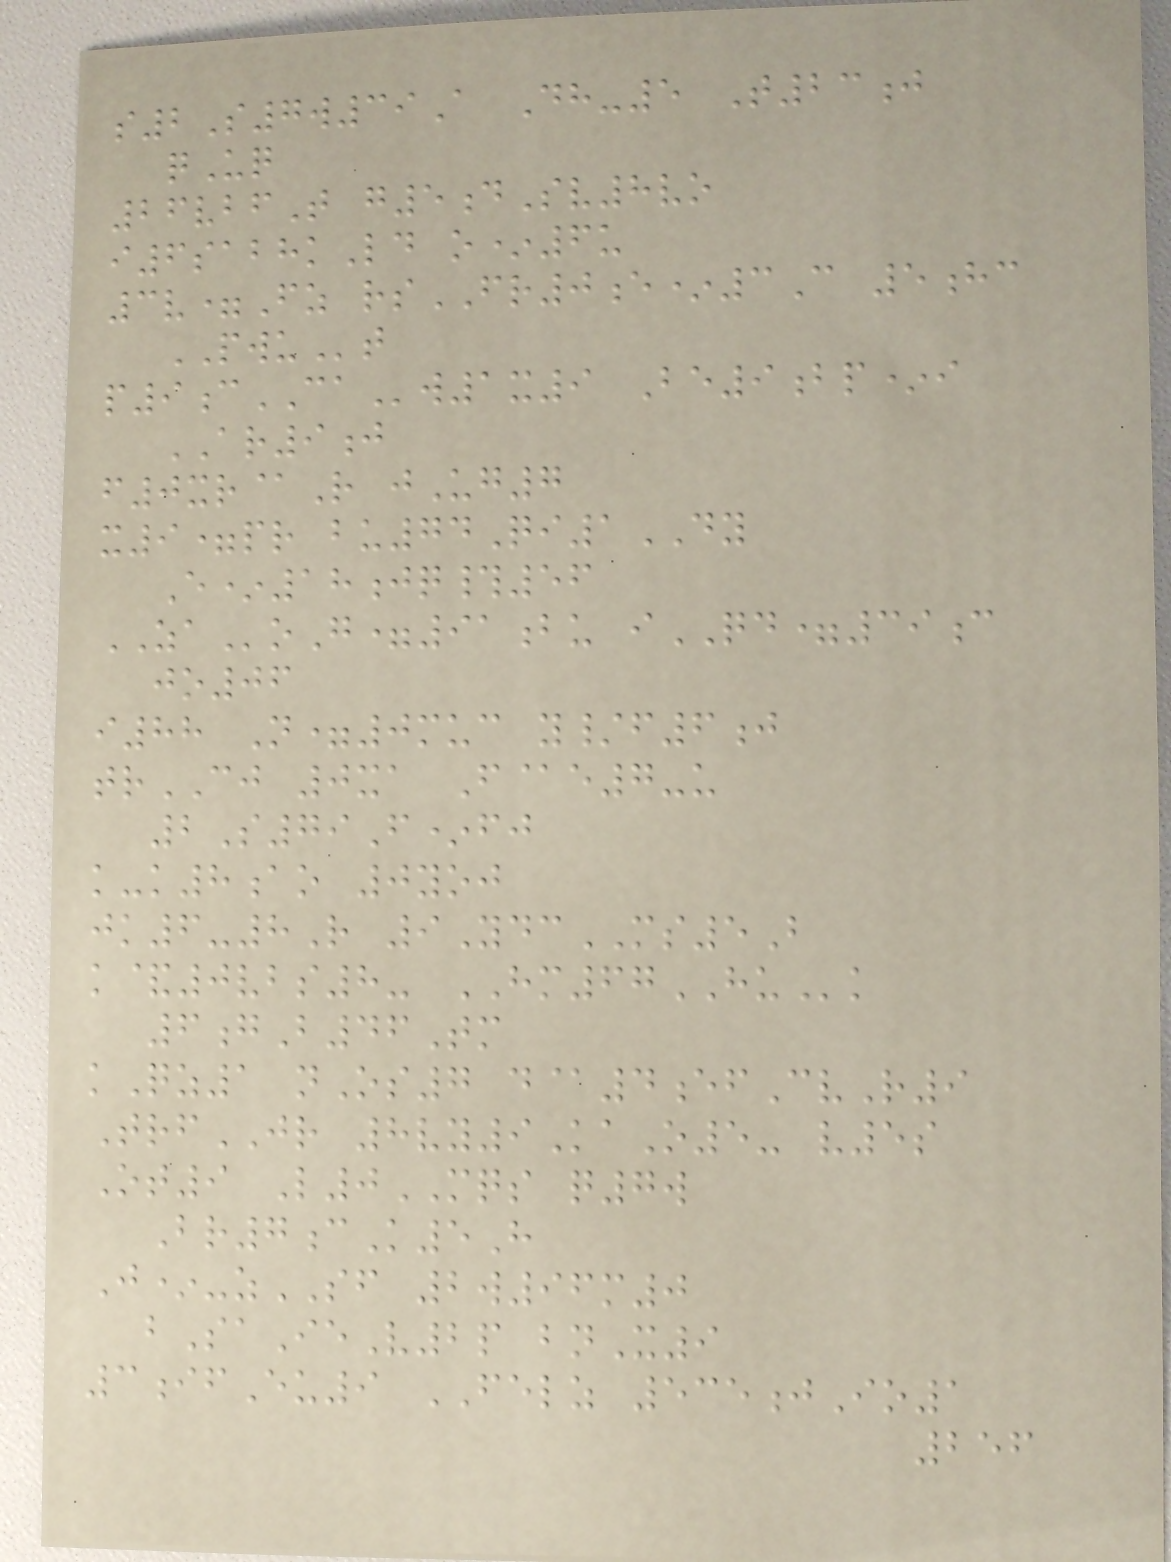s2S7w39A Dh-5 T23j
qUq
26vbfT g5dSv8vo
i6sabhkLd o*6u
3v=Fz rsFR0e*3C 5hc
PWUt
p9cCAw1x9 Be9bp*i
AR9j
f0xr@R jUg7
x9=pr bu74Qi1DY
E*18jq#56
ZAoG=91bu iQD=39c
jo06
i88 N=0muc y/f6j
trCJ 0xa F@e7-u
2S79F*fj
k-k8ao 0yoj
jk6-8R 9YdcMS5B
k&0vbs8- HM67HUk
6gB46Tm
kQz1 nOs7 d@4efCvR9
TrfJR 8vy9KaO5- v5s
Ot9 L0MQS q7w
Br7cK5H
J*-zSF 2w96m0
bSaIeV2p bnX9
3ifEu9 FELZ 535jIo1
256
